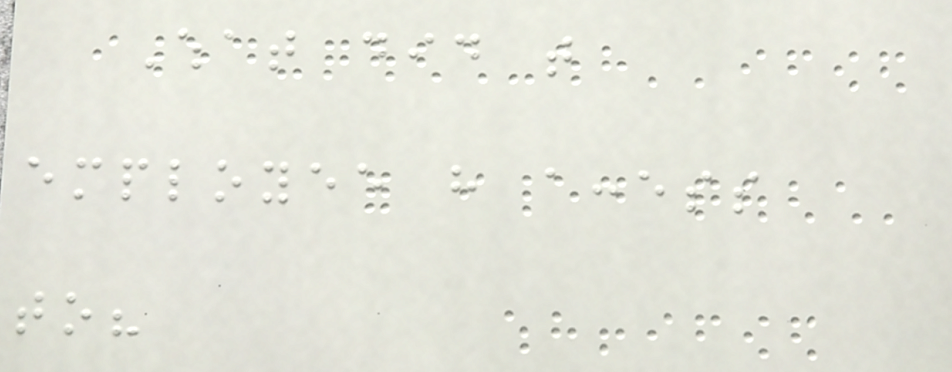What did that
employee have access
to?
